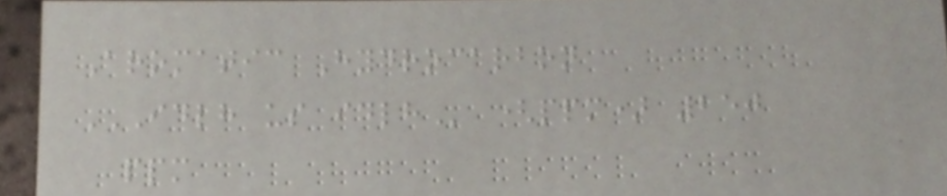Aromatic Hydrocarbon
IDLH US IDLH (ppm) 250
ppm
